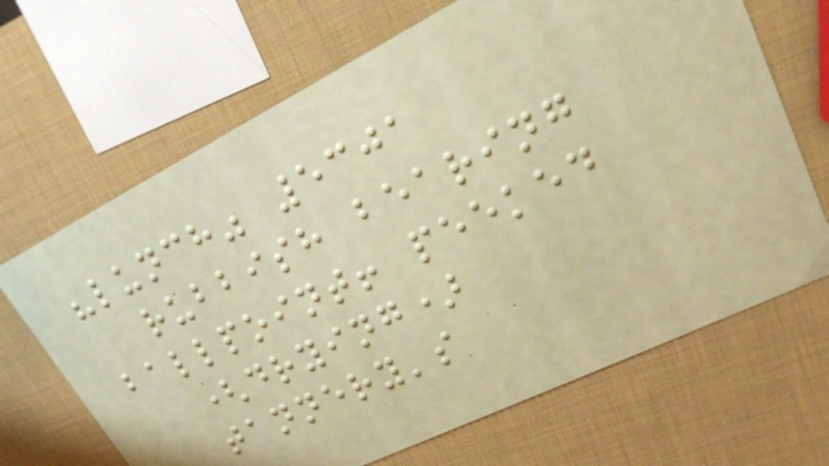"lunch" 5301
rubbish bearing
ballpoint! peeked
(drying)
tannery's
